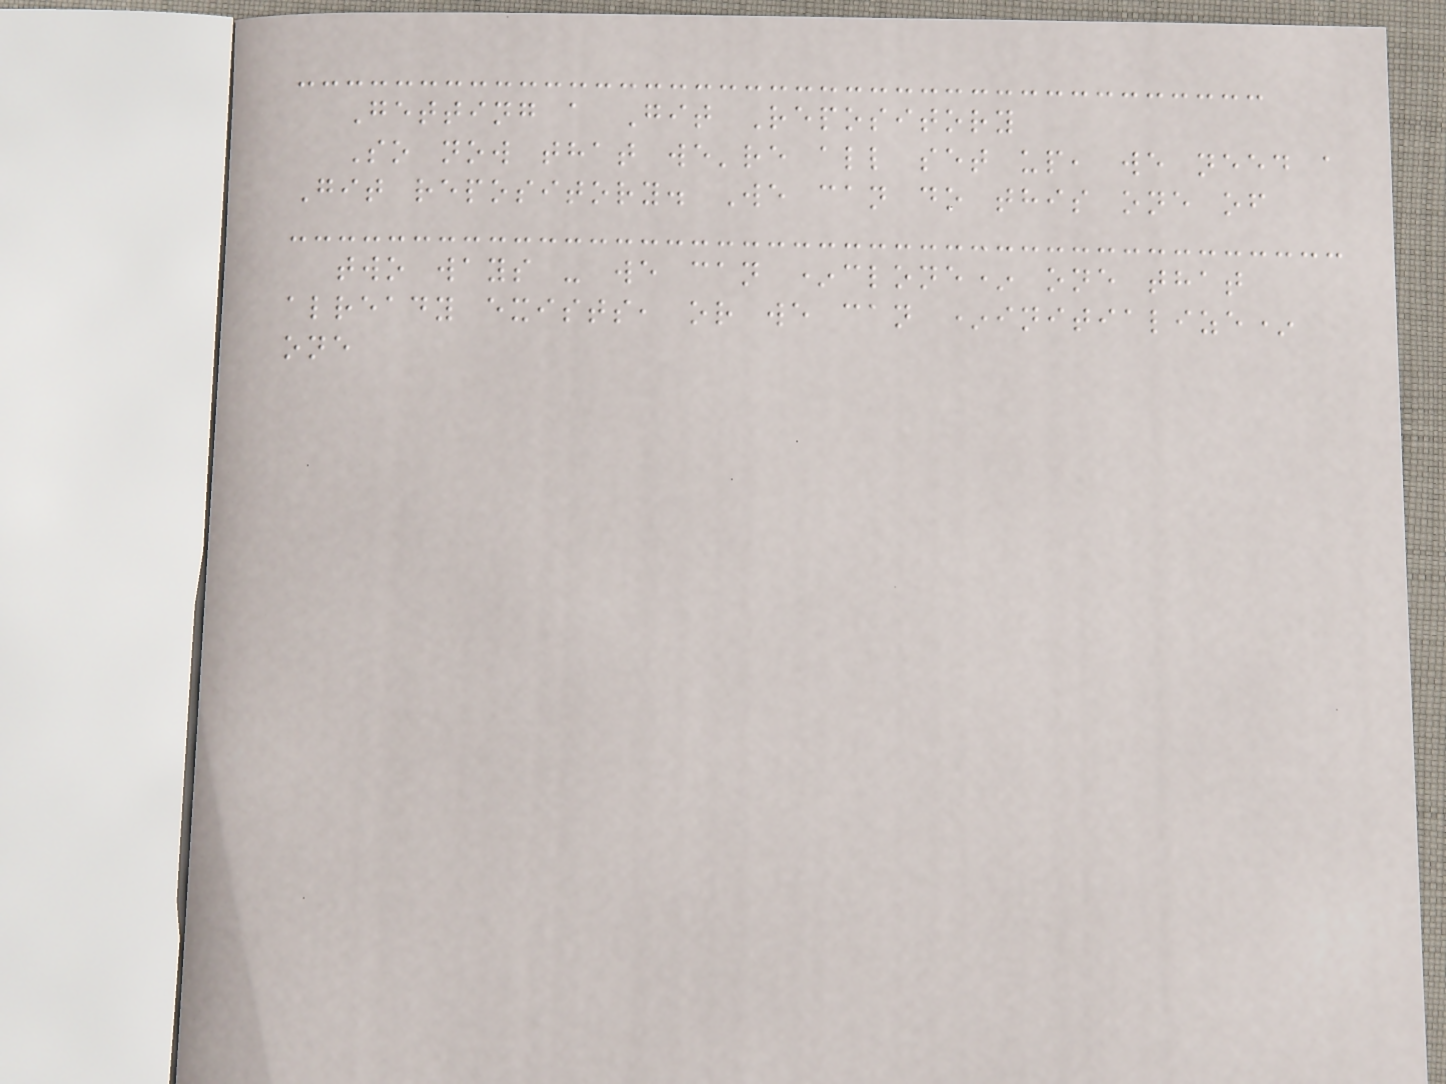Getting a Git Repository
So now that we're all set up, we need a
Git repository. We can do this one of
two ways - we can *clone* one that
already exists, or we can *initialize*
one
